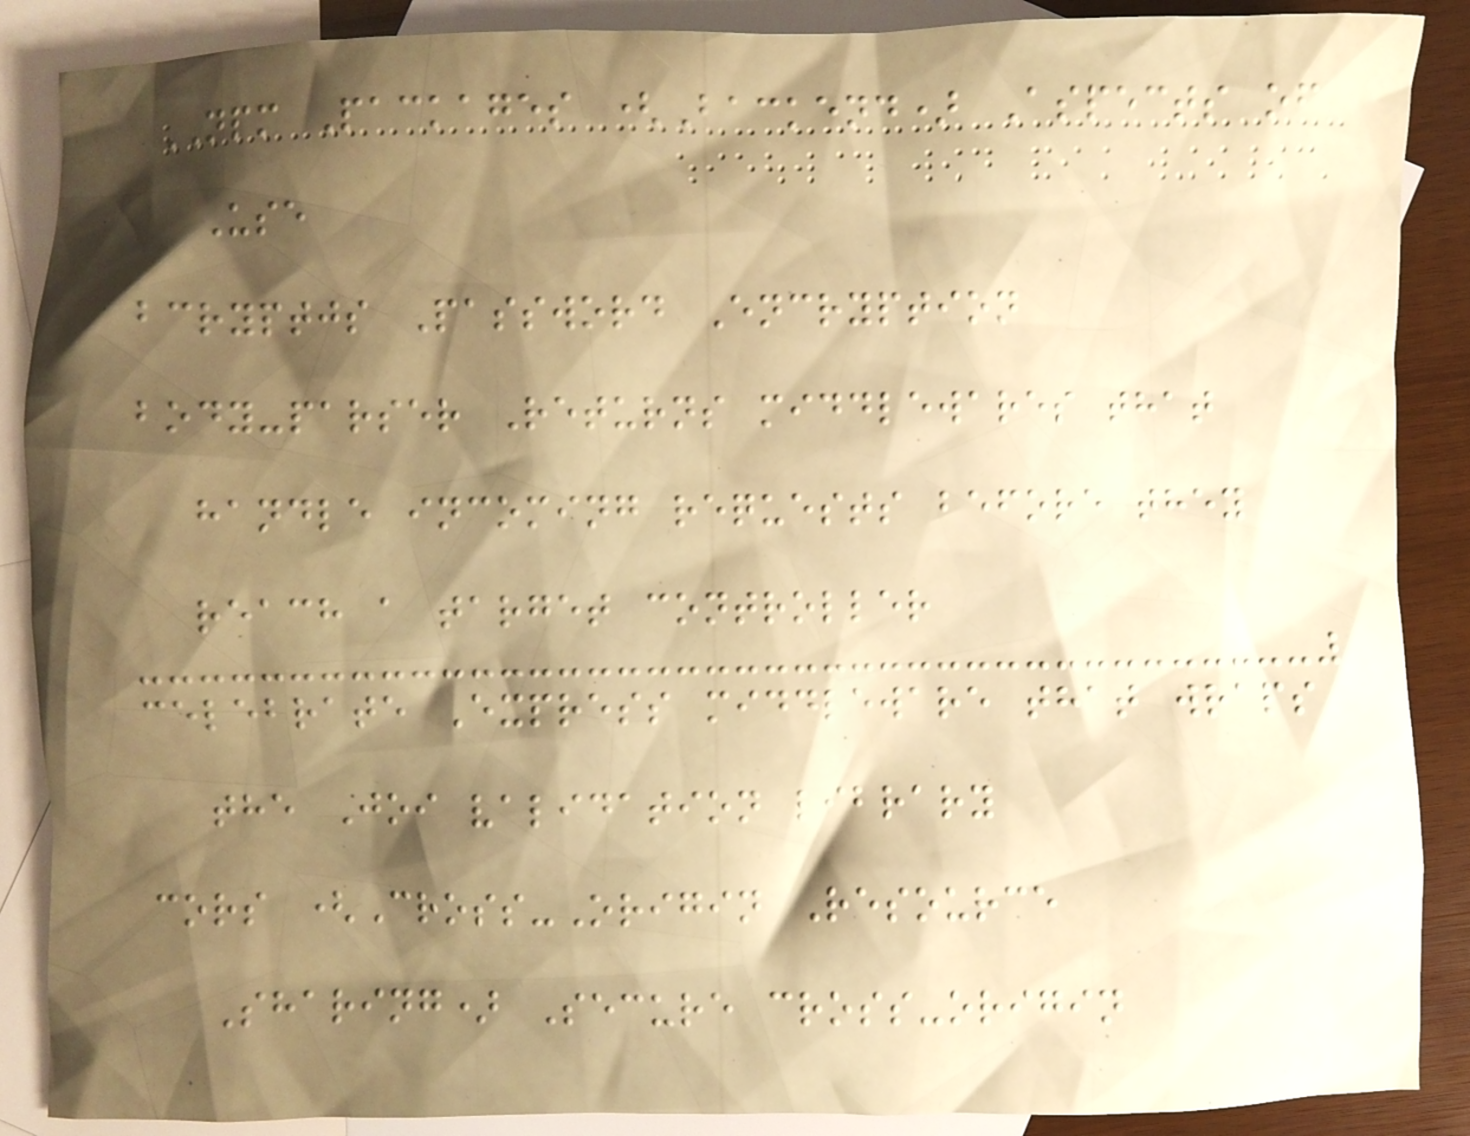NPM Packages (Backend) Aspects of
Use
bcryptjs Password Encryption
body-parser Returns middlewares that
handle incoming requests before they
reach a target controller
celebrate Express middleware that wraps
the Joi validation library
cors (Cross-Origin Resource
Sharing) Secure cross-origin
